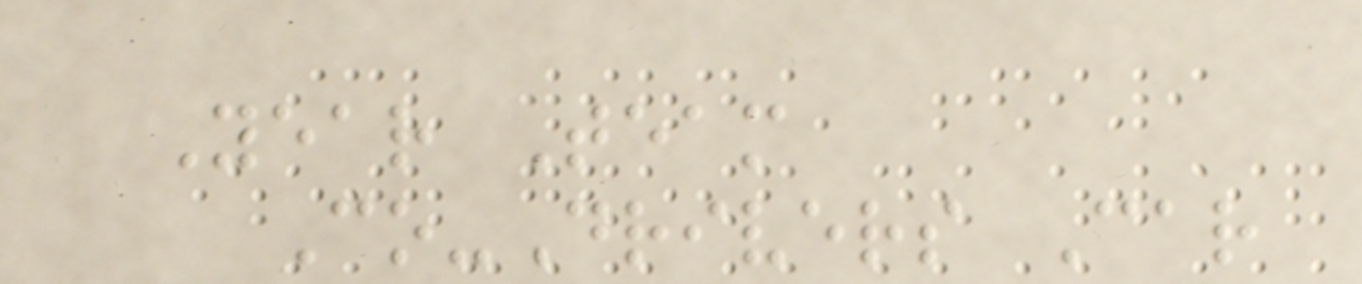Year Team
Co-Drivers Car
